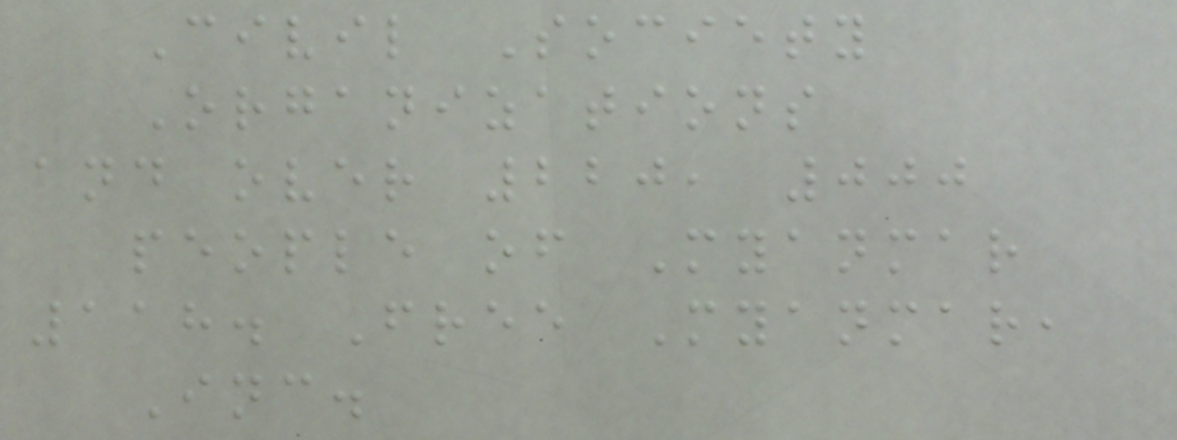Civil Society
Organizations
and over 220, 000
people of Myanmar
118. Free Myanmar,
Inc.
